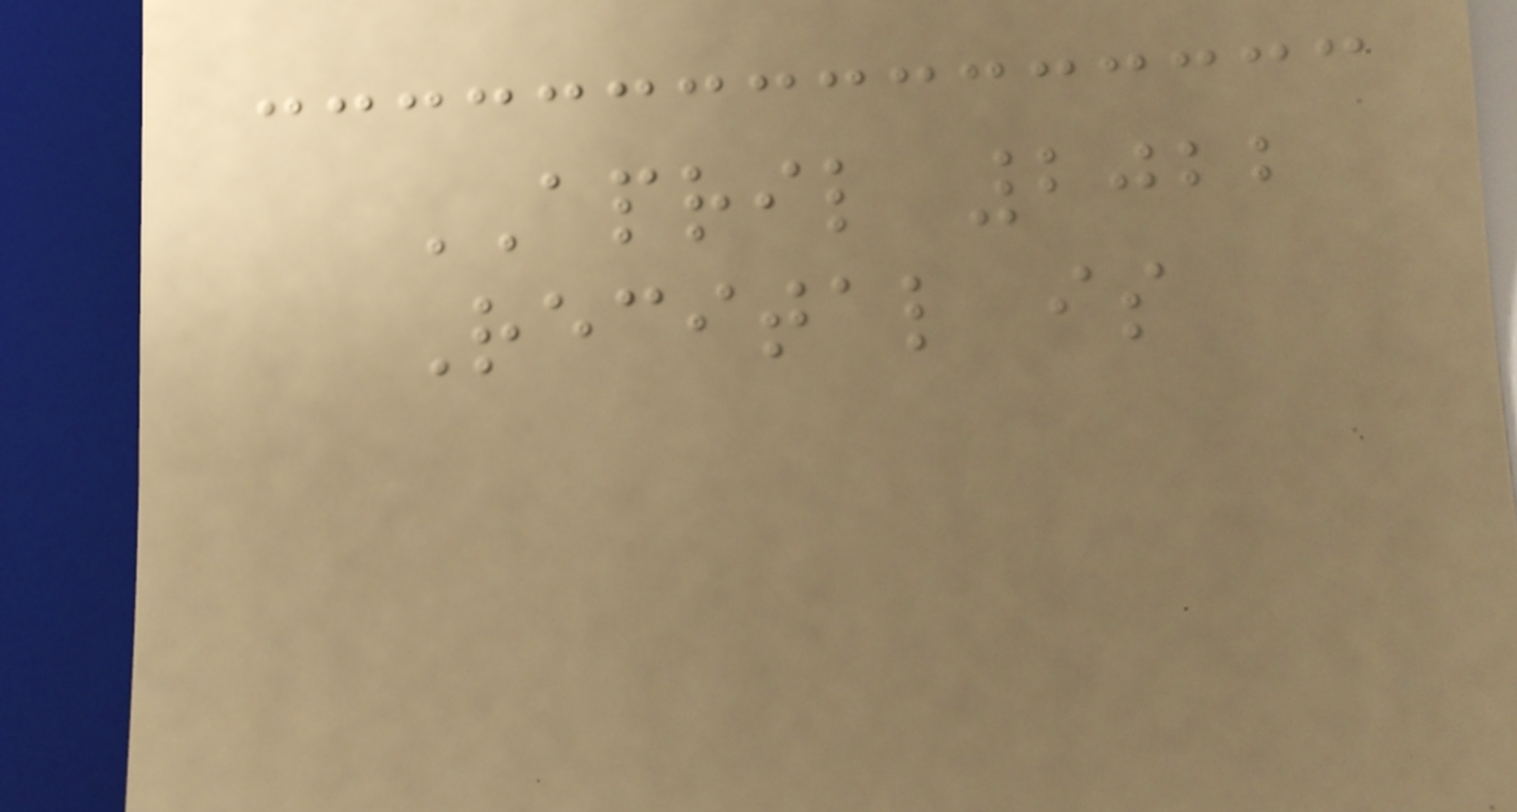APRIL 2022
Recital is
